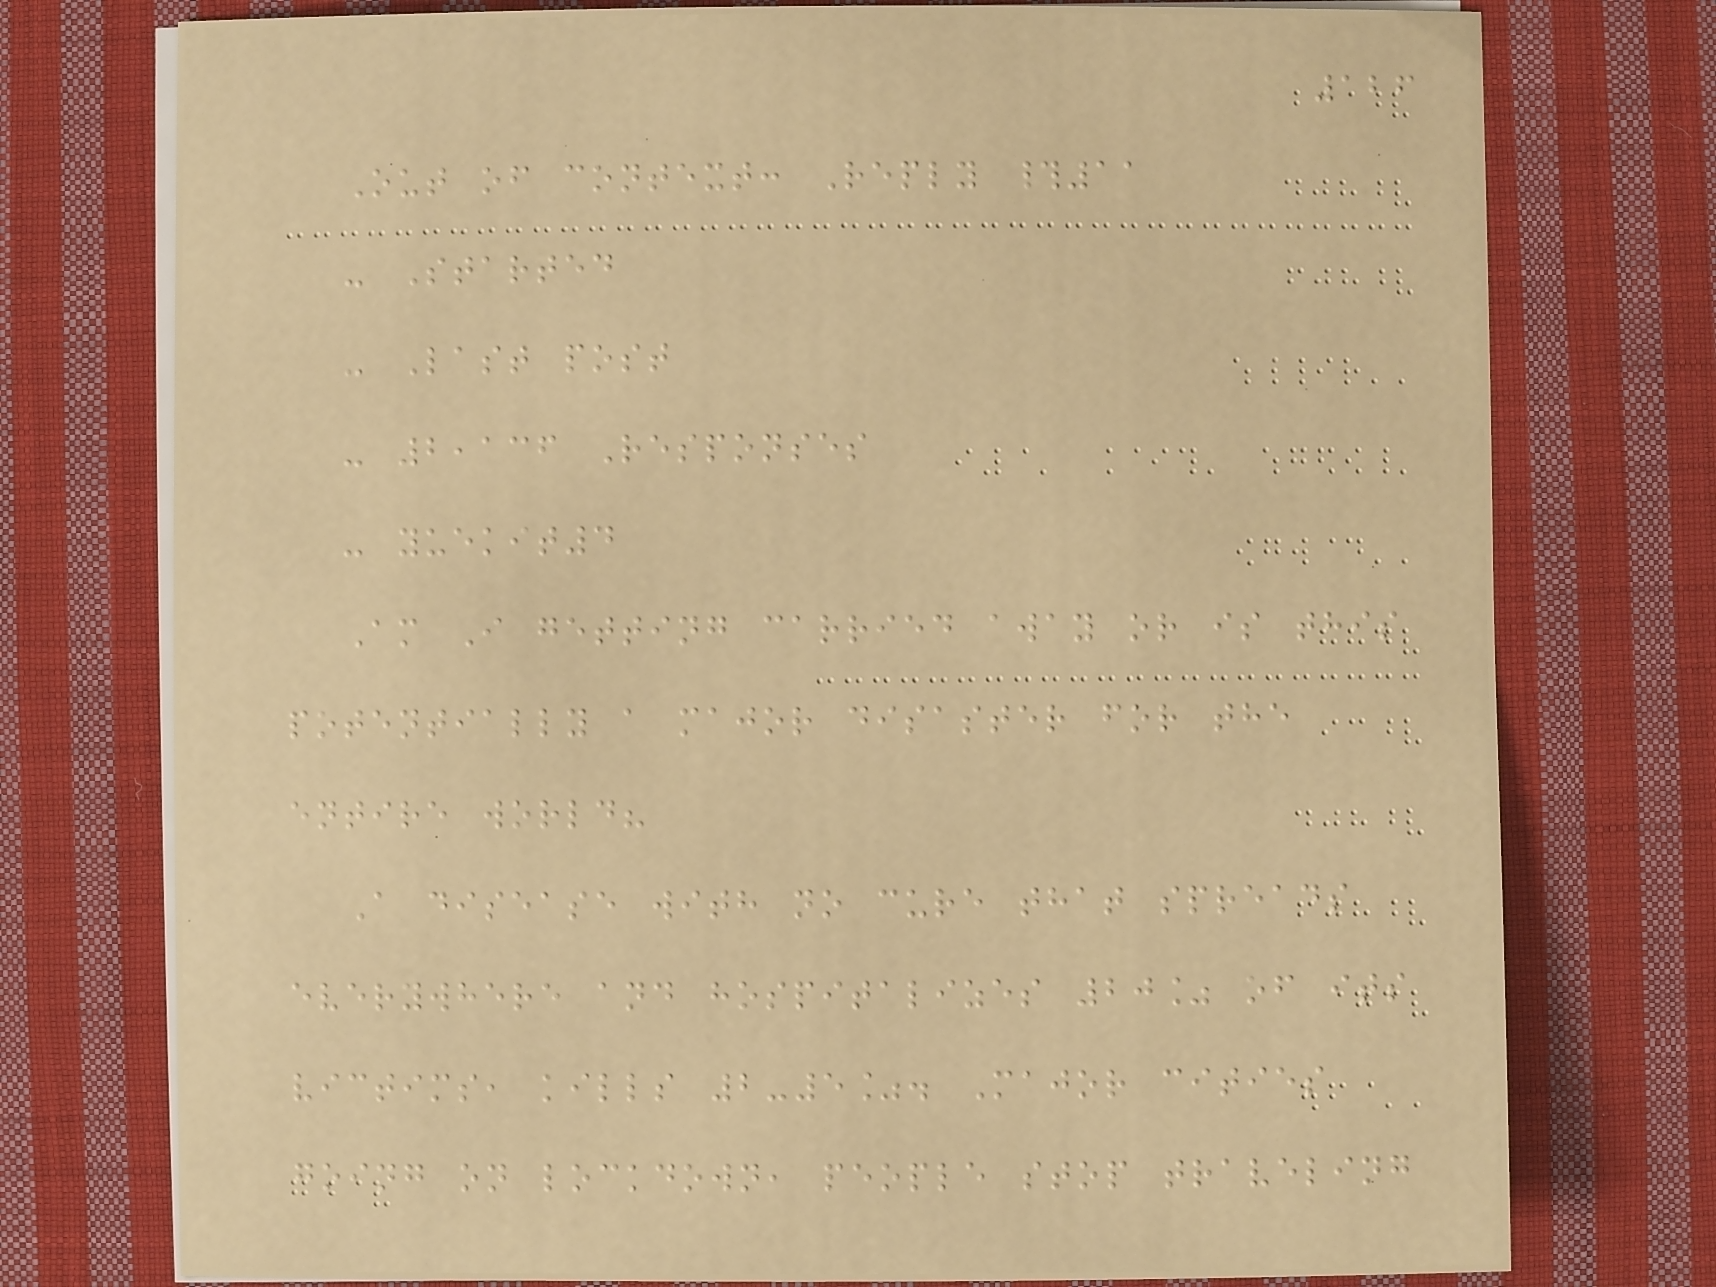126
Out of context: Reply #11
- Started
- Last post
- 2,136 Responses
- yuekit4
Am I getting carried away or is this
potentially a major disaster for the
entire world?
A disease with no cure that spreads
everywhere and hospitalizes 20% of its
victims, kills 2-5%. Major cities
going on lockdown, people stop traveling
